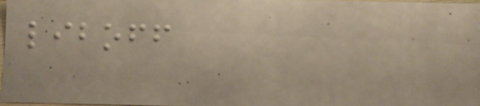liboff
